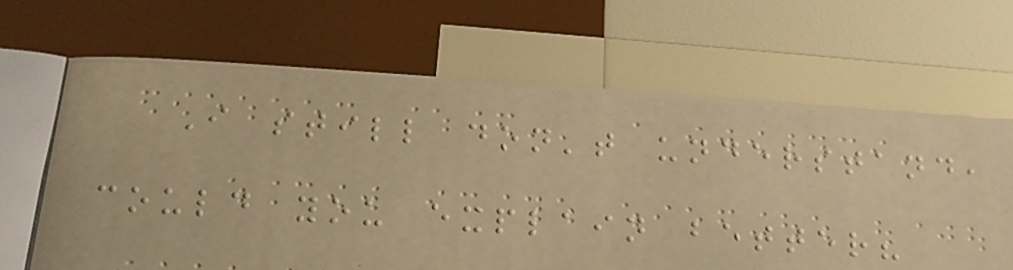I still don't understand,
could you explain better?
